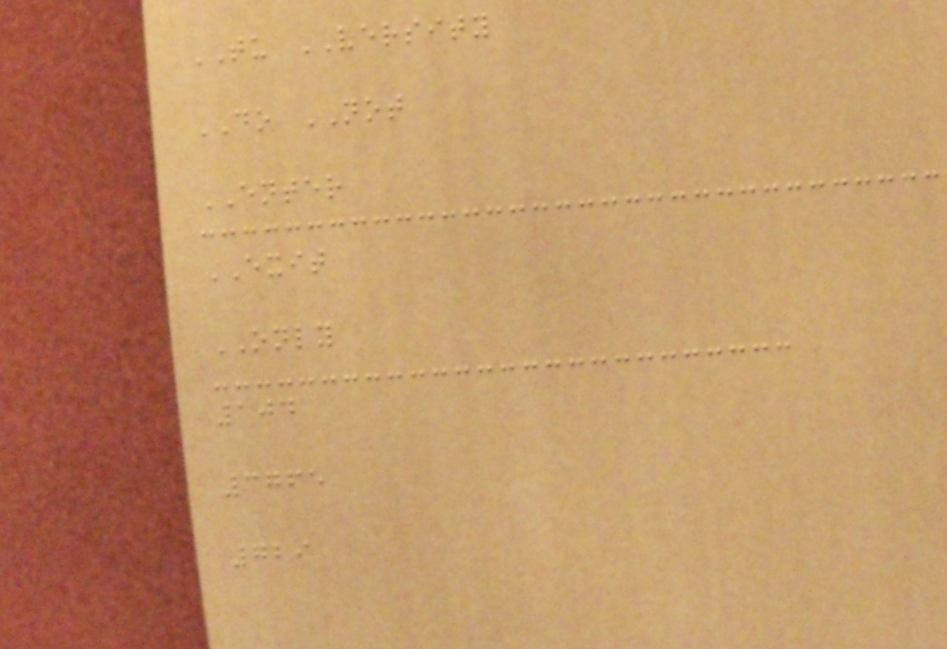TU VERSITY
DO NOT
ENTER
EXIT
ONLY
104
3765
729
